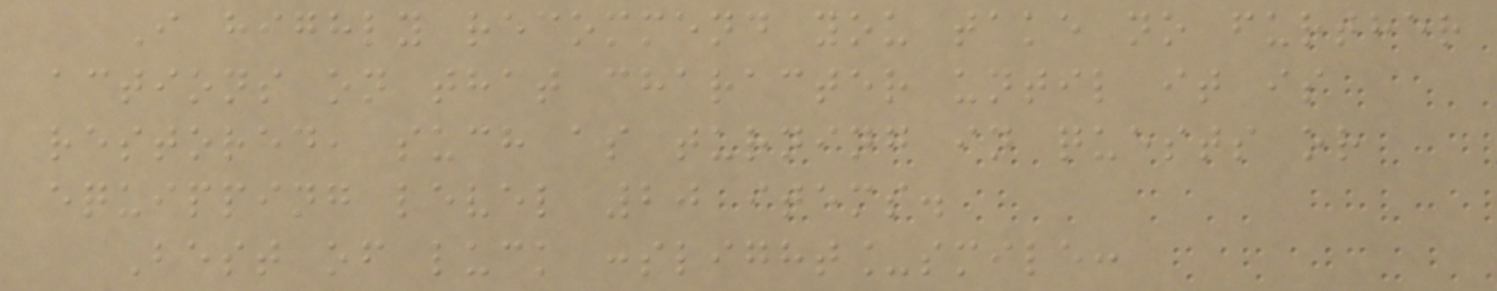I highly recommend you take no further
actions on that character until it is
restored, such as turning in quests or
equipping level 20 items.
Best of luck :slight_smile:
